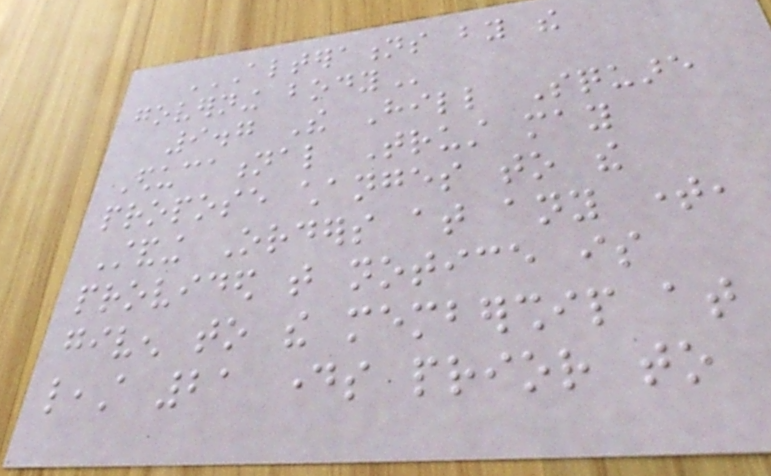ALTERATIONS BY THE
GOVERNING BODY
9.7 The Hill Square
Educational Trust may
propose changes to the
Standing Orders at any time,
provided that notice is
given to the membership at
least 21 days prior to
